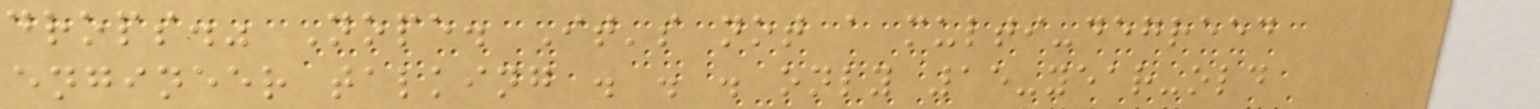drops." Nope. It's not a multi-degreed
engineer talking . . . only 15-year-old
